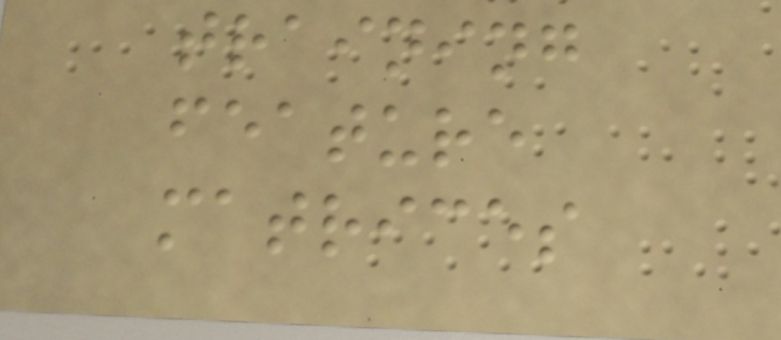training
feature
matrices
